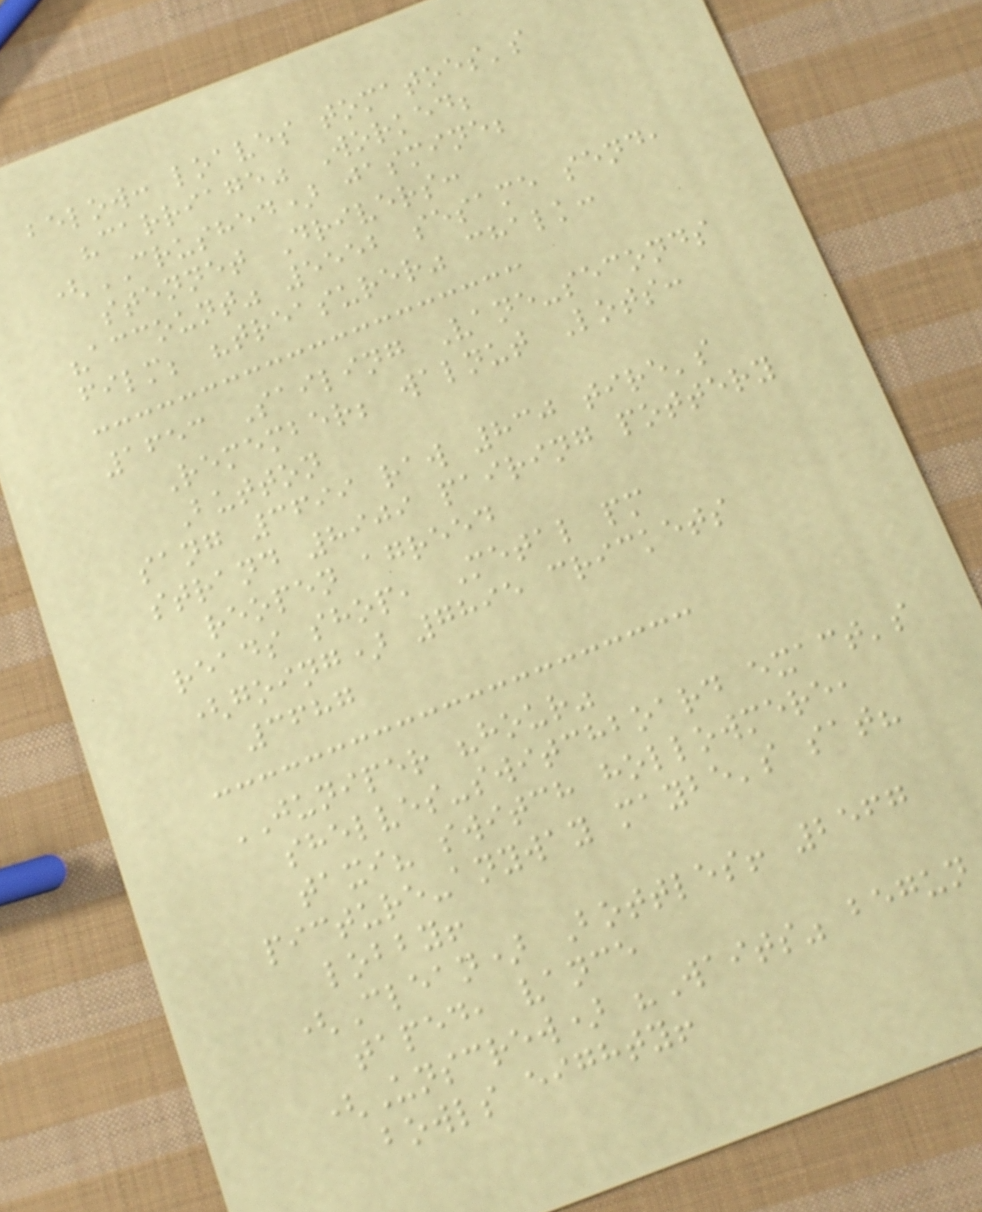below: loaves tomatoes's
"carriage" Worked;
(CRUSHED) jasmine;
stennet Drivers:
"account" 5552 sesame send,
film; "treasurer" chalk:
1653 Sailing Vane-seconds
Remember; walnut Lots:
Button
sang 3699 raw 830 tire's
strand 8909 pairing pottery
reopen agreed
reads shop, Metal pm
(going) 7895 crickets
3687
JUNIPER "hour"
shelves-switchboard exact's
taxi? switch hollowmere,
picture-anyway maybe's sat?
lobby!
(Clean) Bottles! 2567
taped, vance
(Unscrew) "Waits" begun
bowls eighty!
